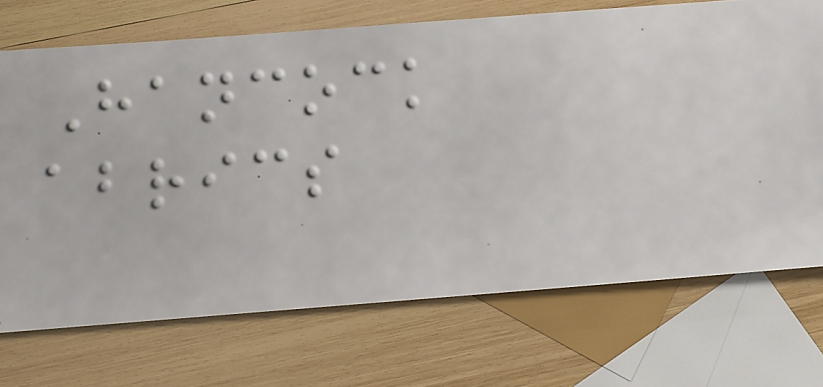Hancock
abrics
